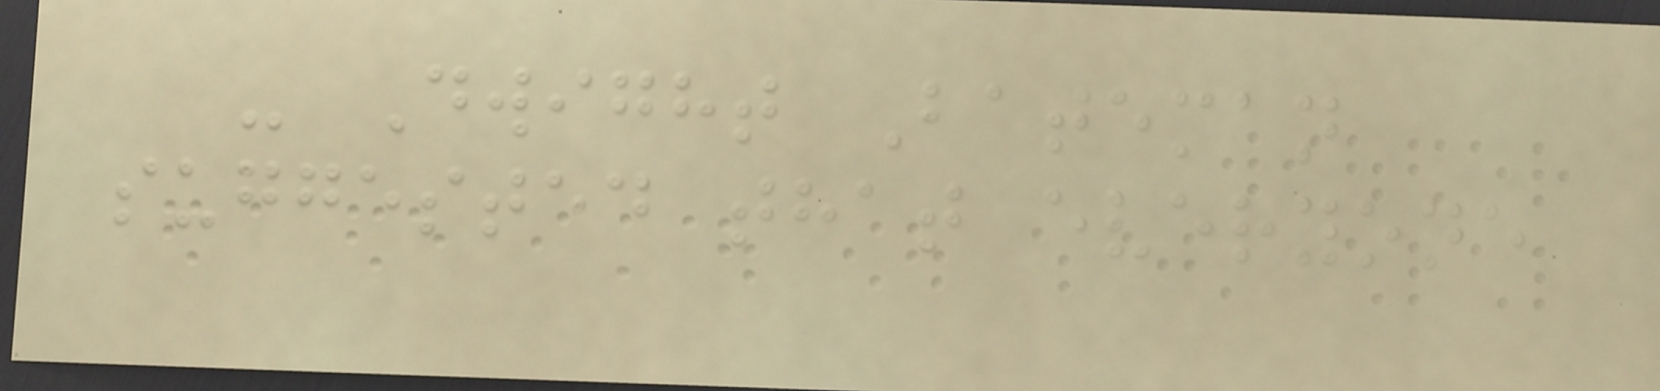- Dwight Bateman
suggested that everyone
